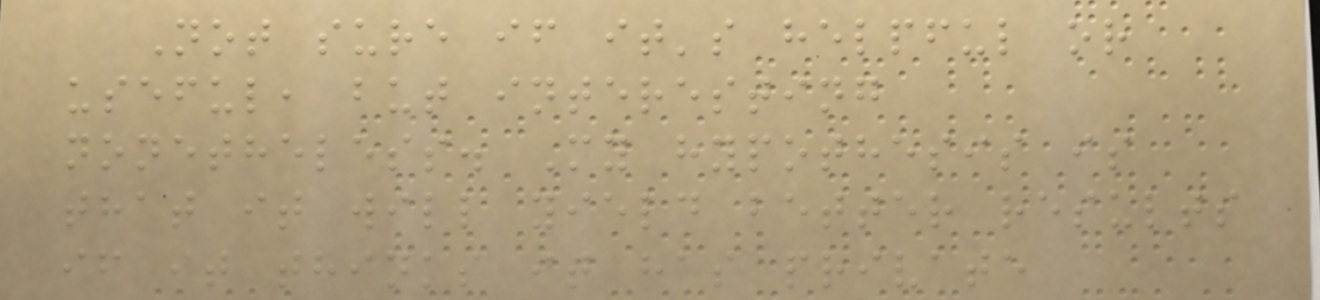Not sure if it's helpful or
useful, but interesting
nonetheless. My hypothesis is
that it will yield better results
if it thinks it has private
